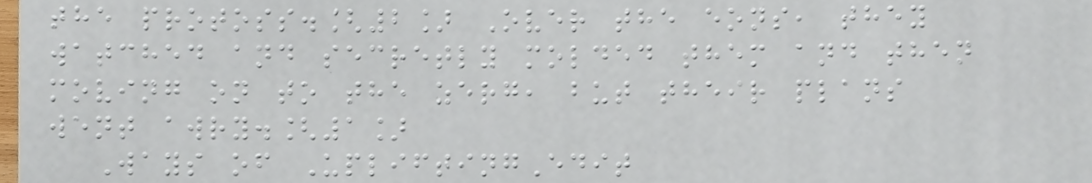the protoss.[2] Over the eons, they
watched and secretly molded them and then
moving on to the zerg, but their plans
went awry.[1]
Ways of UpliftingEdit
